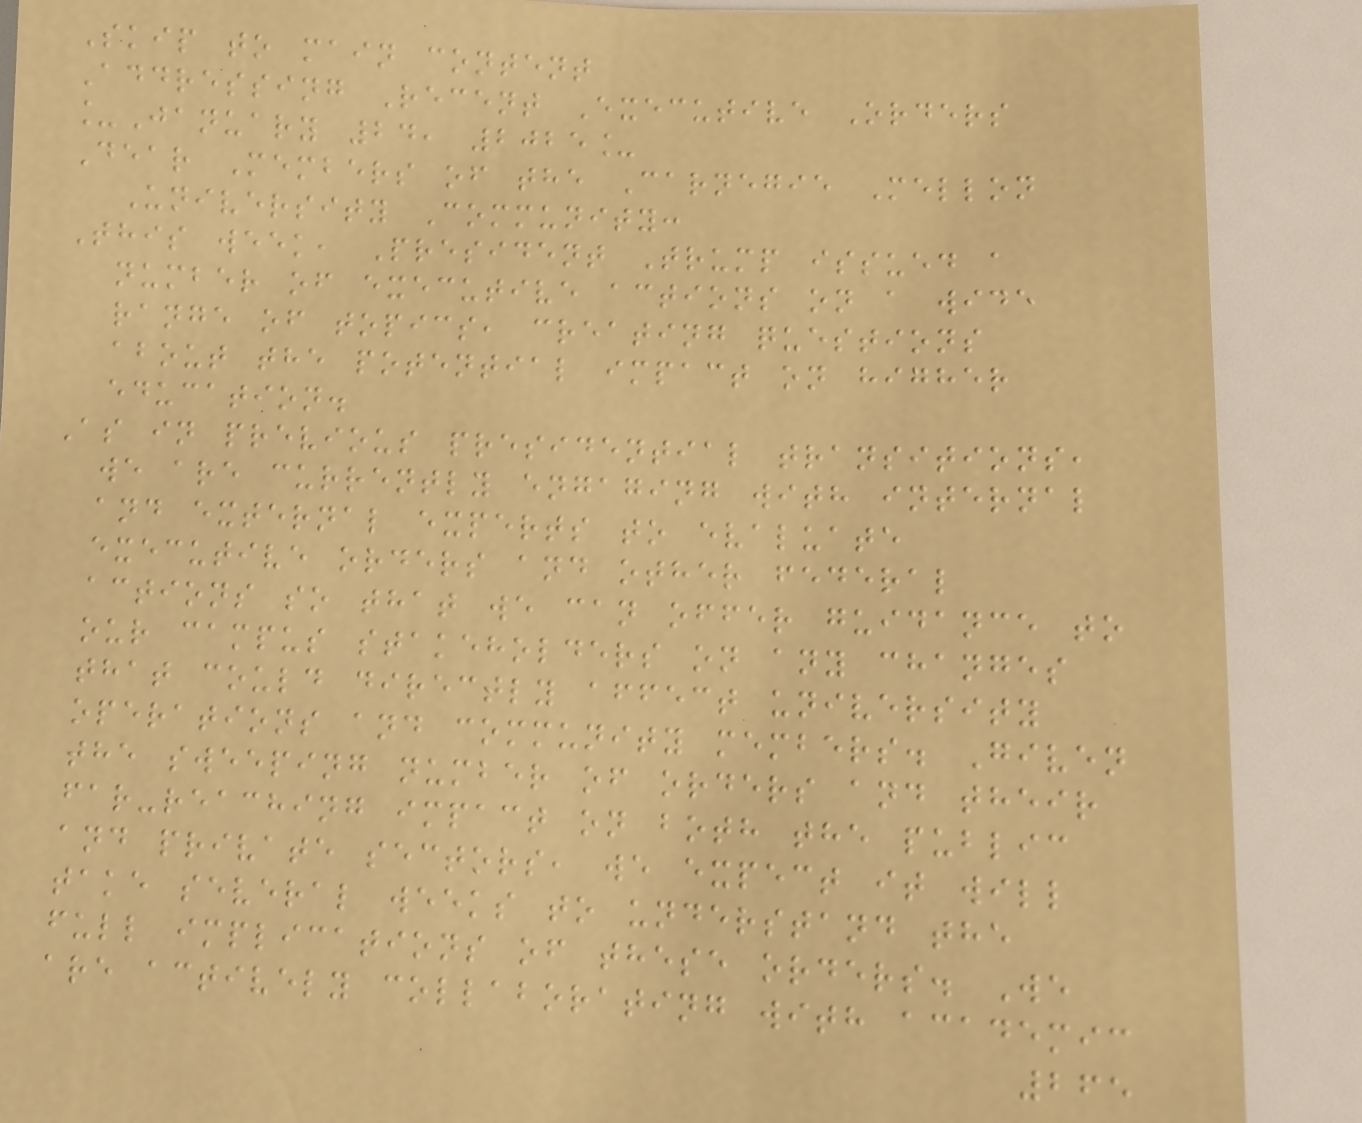Skip to main content
Addressing Recent Executive Orders
_January 24, 2025_
Dear Members of the Carnegie Mellon
University Community:
This week, President Trump issued a
number of executive actions on a wide
range of topics, creating questions
about the potential impact on higher
education.
As in previous presidential transitions,
we are currently engaging with internal
and external experts to evaluate
executive orders and other federal
actions so that we can offer guidance to
our campus stakeholders on any changes
that could directly affect university
operations and community members. Given
the sweeping number of orders and their
far-reaching impact on both the public
and private sectors, we expect it will
take several weeks to understand the
full implications of these orders. We
are actively collaborating with academic
265
